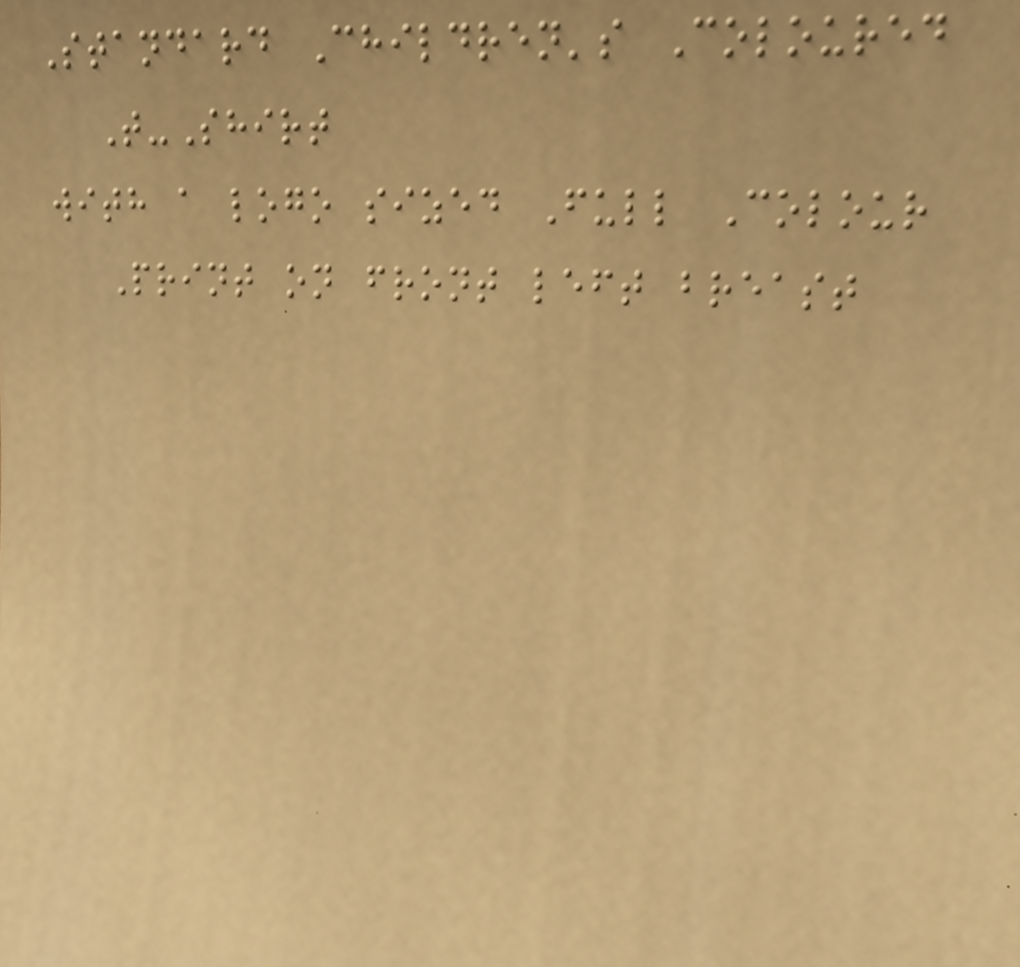Standard Children's Coloured
T-Shirt
with a logo sized Full Colour
Print on front left breast
